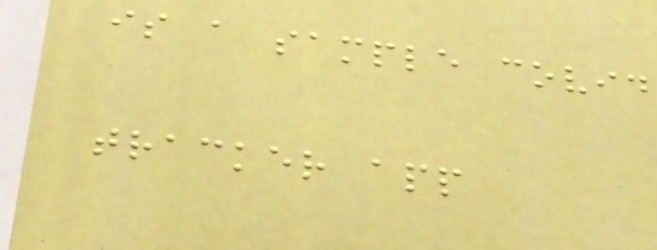is a sample covid
tracker app
